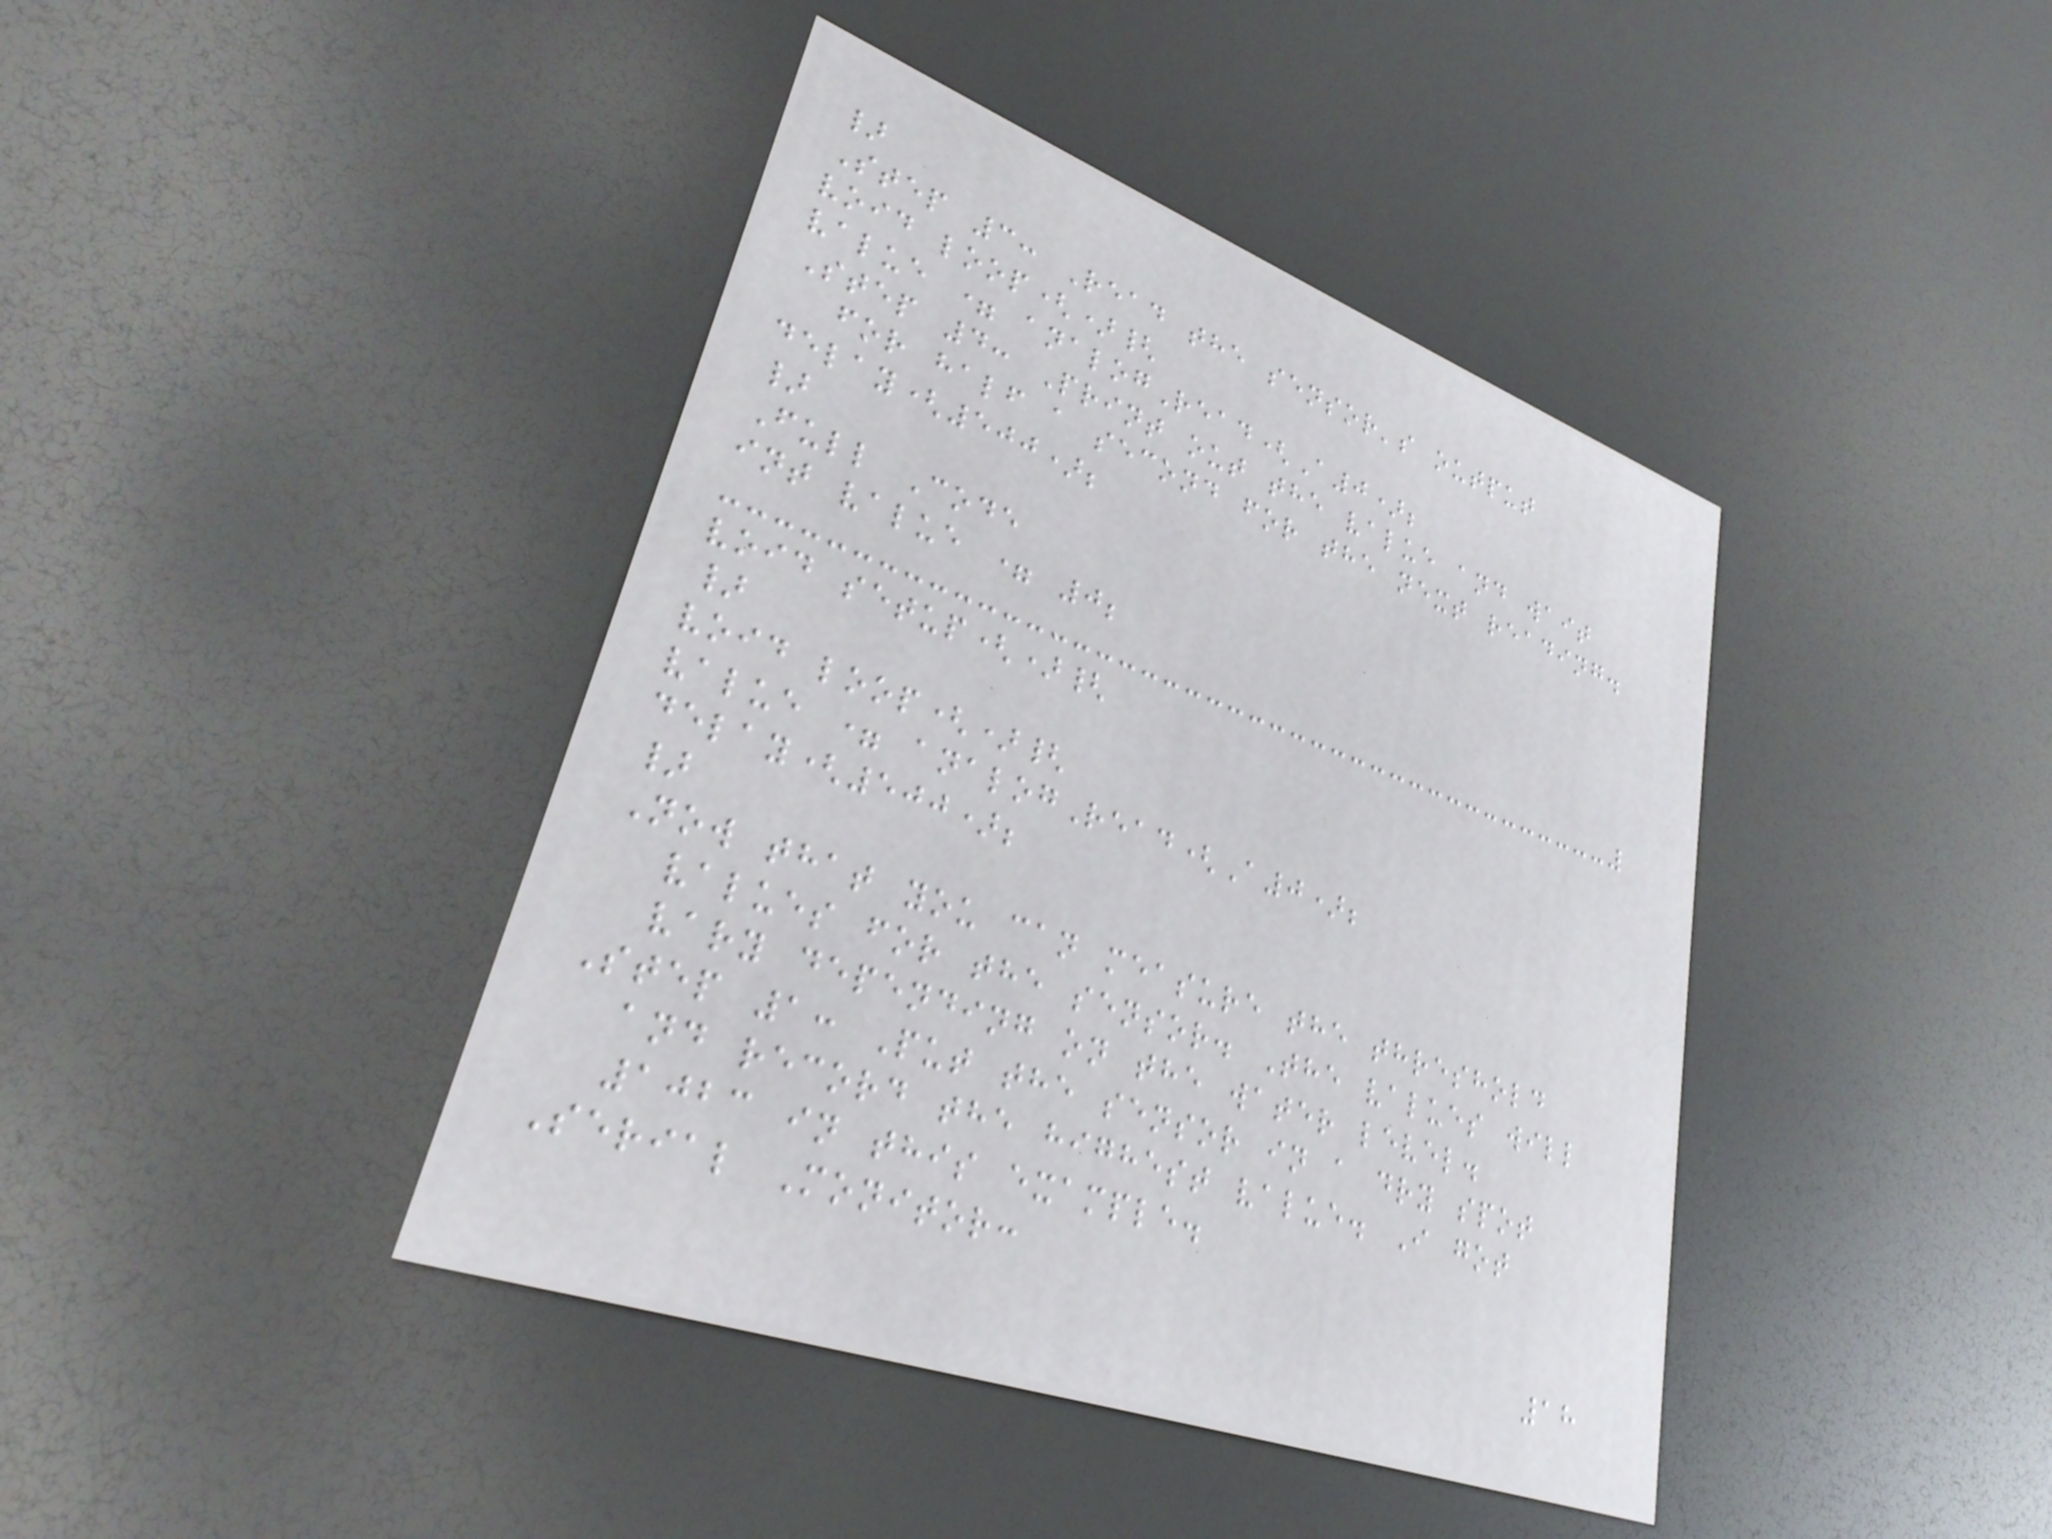}
Step 3: Read the sensor's output
void loop(){
value = analogRead(A0);
Step 4: Print out the value and wait
for half a second for the next reading.
delay(500);
}
Full Code
int value = 0;
void setup(){
}
void loop(){
value = analogRead(A0);
delay(500);
}
Now that you can measure the threshold
values for the sensor. The values will
vary depending on the water level.
Step 1: Put the sensor in a dry spot
and record the highest value. I got
1023 in this example.
Serial Monitor:
18
